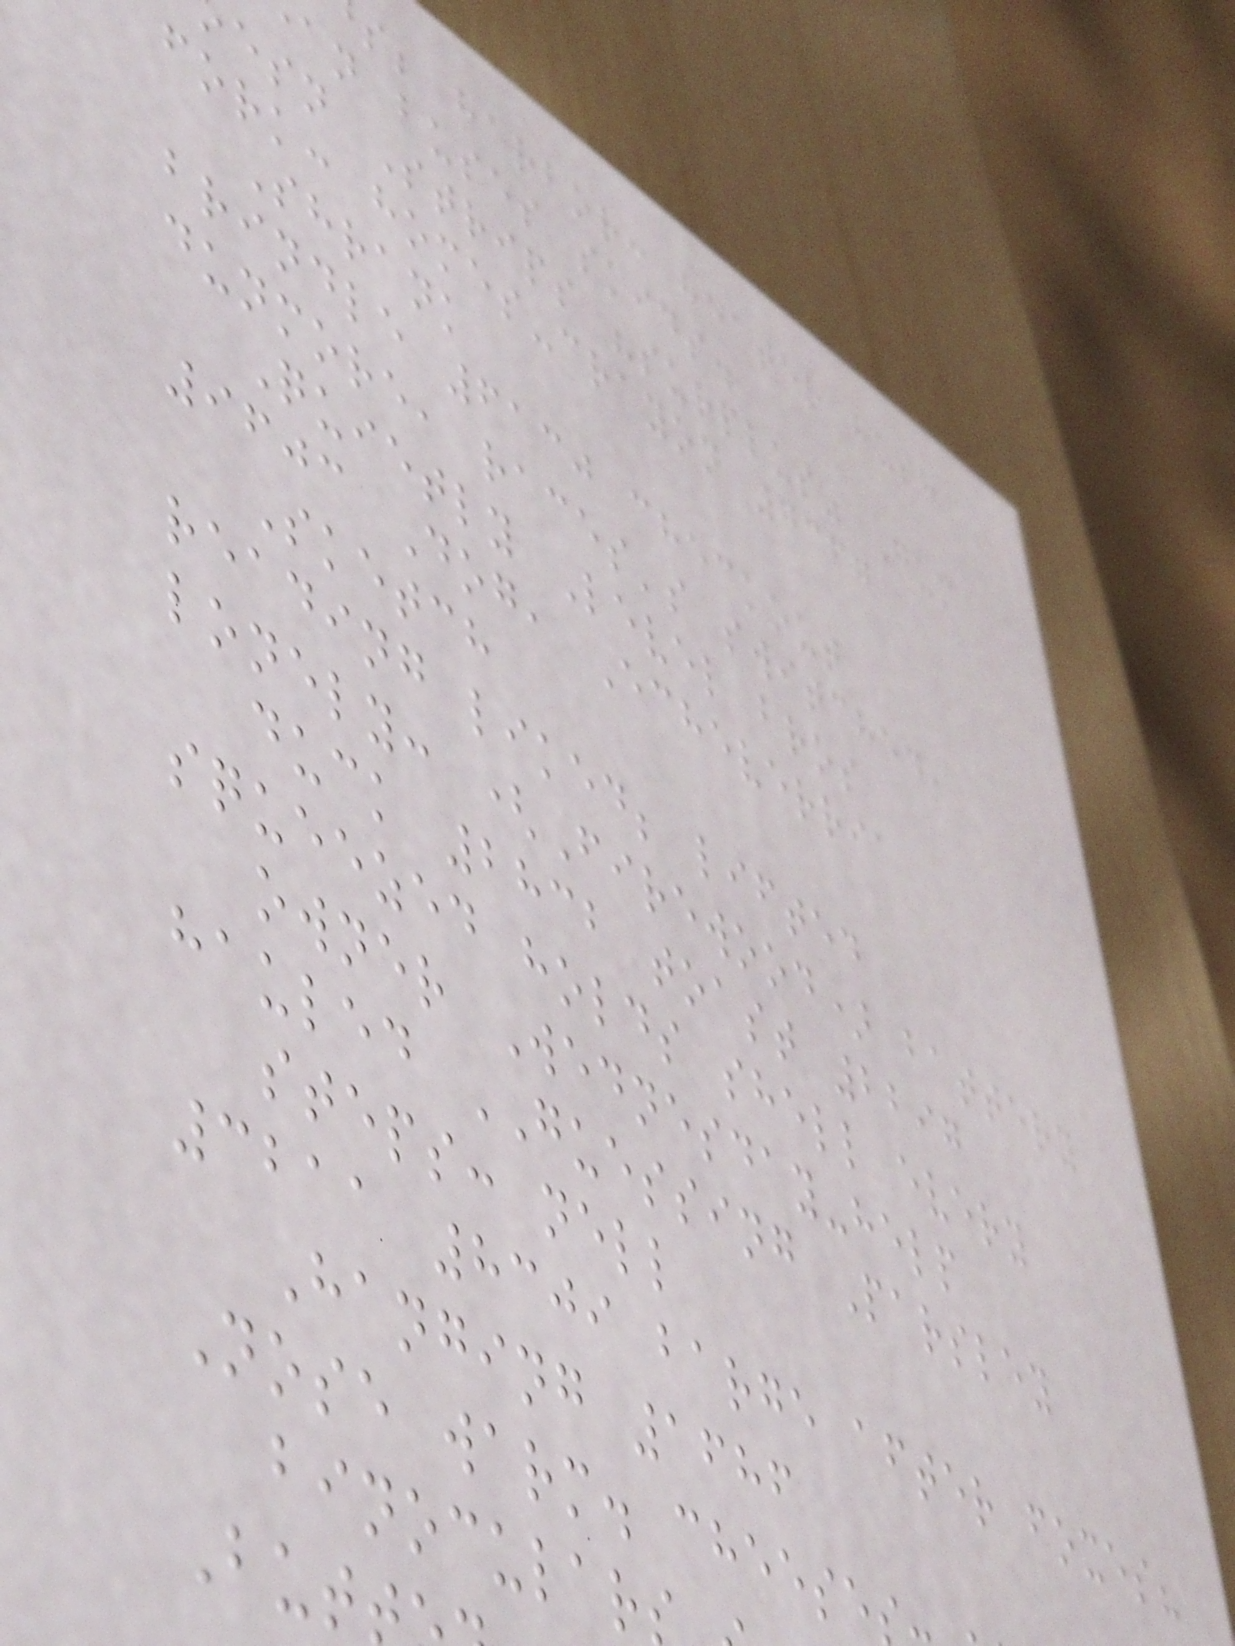s; harbor: heater hush
an buses skids.
esn Strips "surplus" Gum
fork: homes-crayon 7367
Shrank
brindle 6130 checkout
dunmore, races's switched,
Quietly Level bros
9603 Dog, Echeverria
Sketch
reading liked; lifted
lonely: (Firewood) battery
duck 2832 toast 2297
squeezed holds shell every
owner Wednesday-help
hauled GUESSING Parsley
steps: nell
3211 8309 barge after foxes?
Hanging 1686
Nose warm. cheese
binocular
